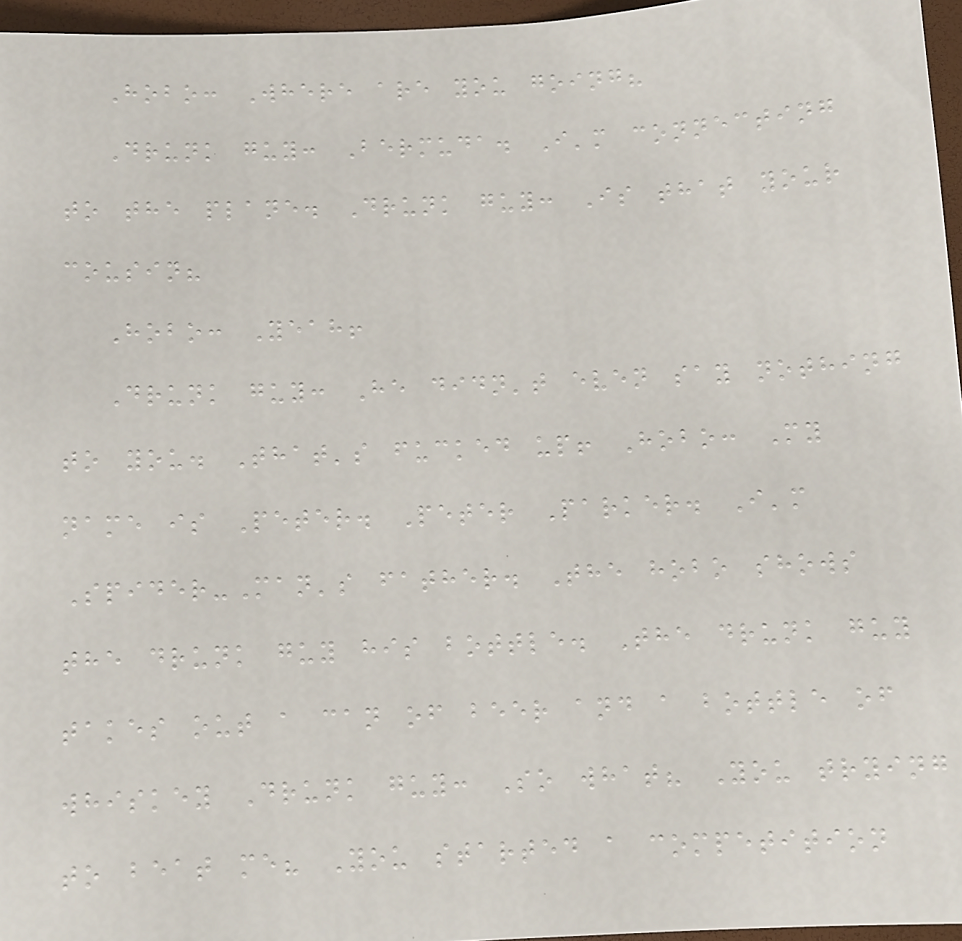Hobo: Where are you going?
Drunk guy: Bermuda. I'm connecting
to the plane. Drunk guy: Is that your
cousin?
Hobo: Yeah!
Drunk guy: He didn't even say nothing
to you. That's fucked up! Hobo: My
name is Peter. Peter Parker. I'm
Spider-Man's father. The hobo shows
the drunk guy his bottle. The drunk guy
takes out a can of beer and a bottle of
whiskey Drunk guy: So what? You trying
to beat me? You started a competition
